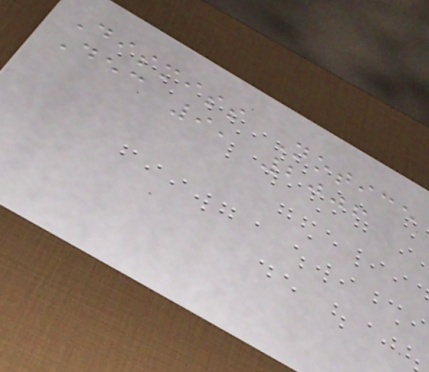Dismiss Notice
Dec 9, 2006
